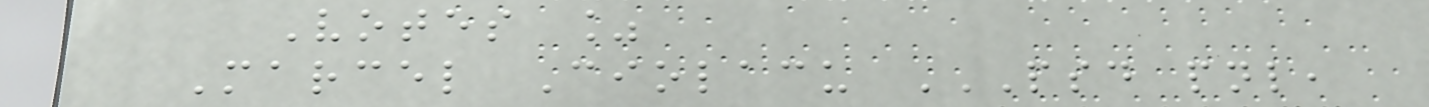Votes %
Marcel Ciolacu PSD PNL,
